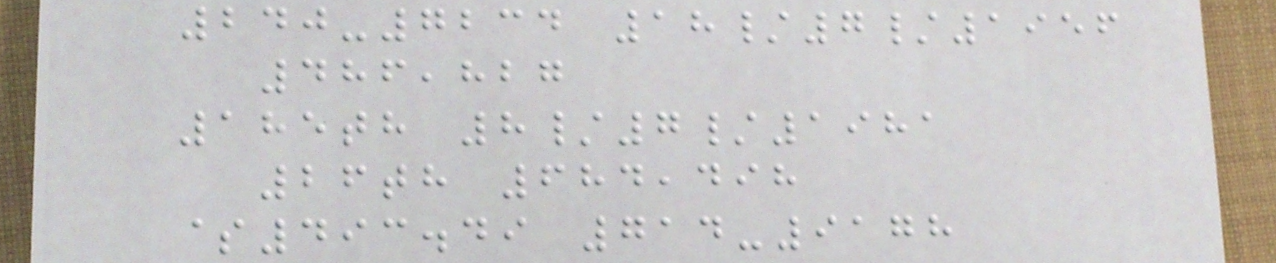240-7234 18/7/1956
486,827
185th 8/7/1981
26th 684,498
$493.49 714-9178
